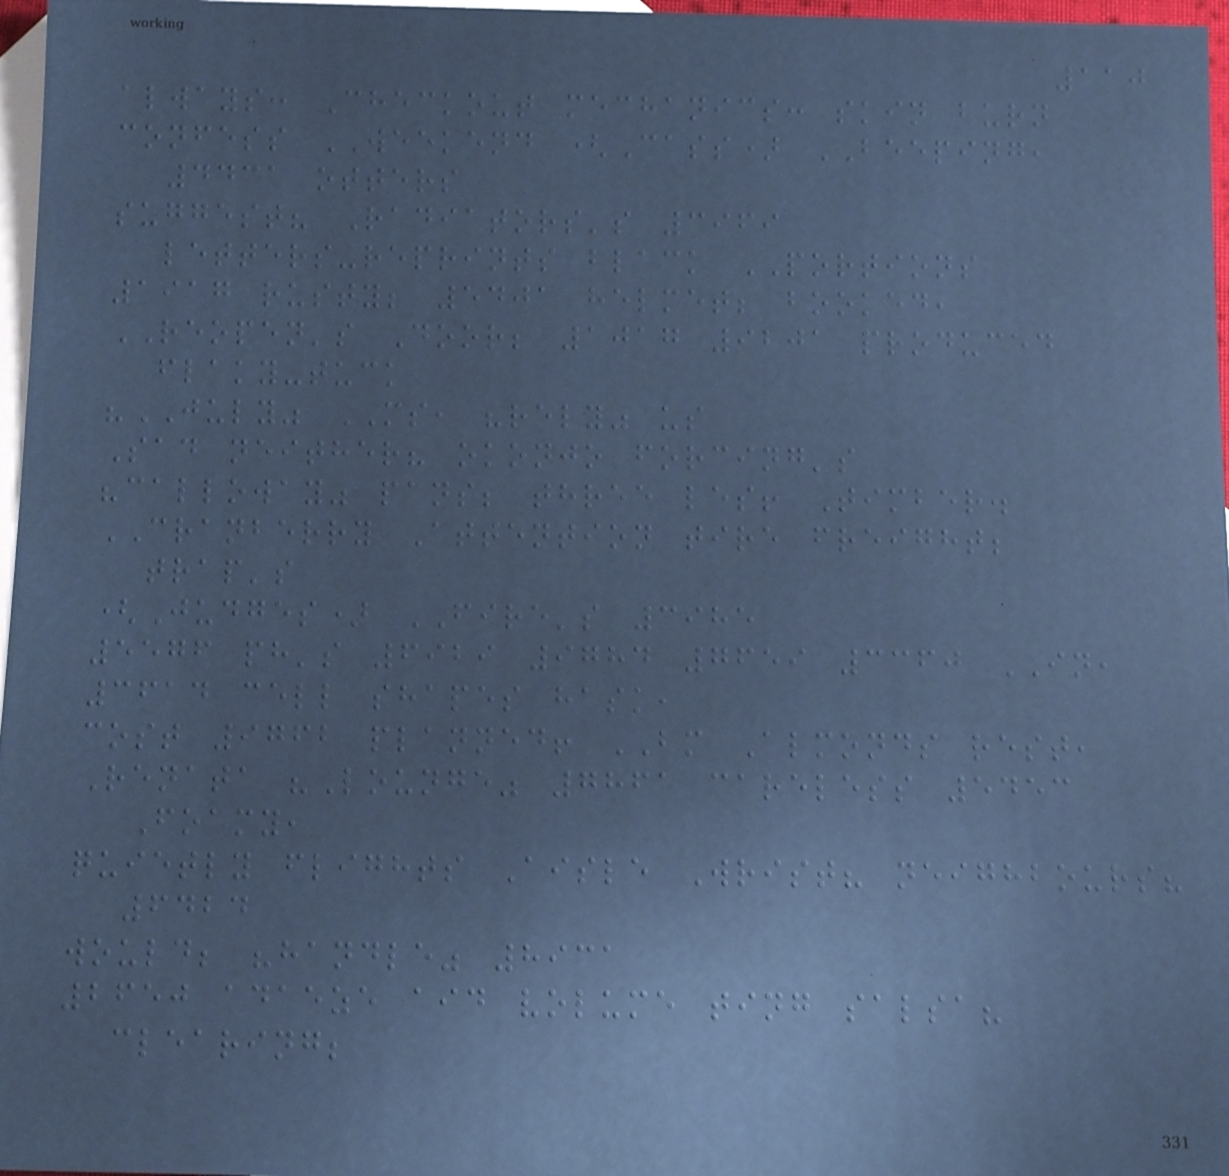110
always: Checkout mechanics: skin burn
confess WEEKEND (Cass) BEEPING,
4431 otters
suggest? Radiators's 3969
letters-reprints black PORTIONS
1917 rusty; 5401 helmet; booked,
REOPEN's Door; 1017 9201 produced
flaky-tuck
"JULY" MS, "rely" us
Sad neither? okonjo forcing's
"calloway" pans; three les! Timber.
CRANBERRY Attention tire freight;
trap's
(Judges) FIRE's 3985
5576 ph's 6929 9784 7659 3360 IN,
3614 cell shapes hask,
cost 9762 planned! BM Almonds rest,
Renata "Lounge" 7861 careless 5453
Foamy,
quietly flights Aisle Wrist? neighbours?
6424
would; "handle" 8931
2650 adaeze aid volume ting salsa?
clearing;
